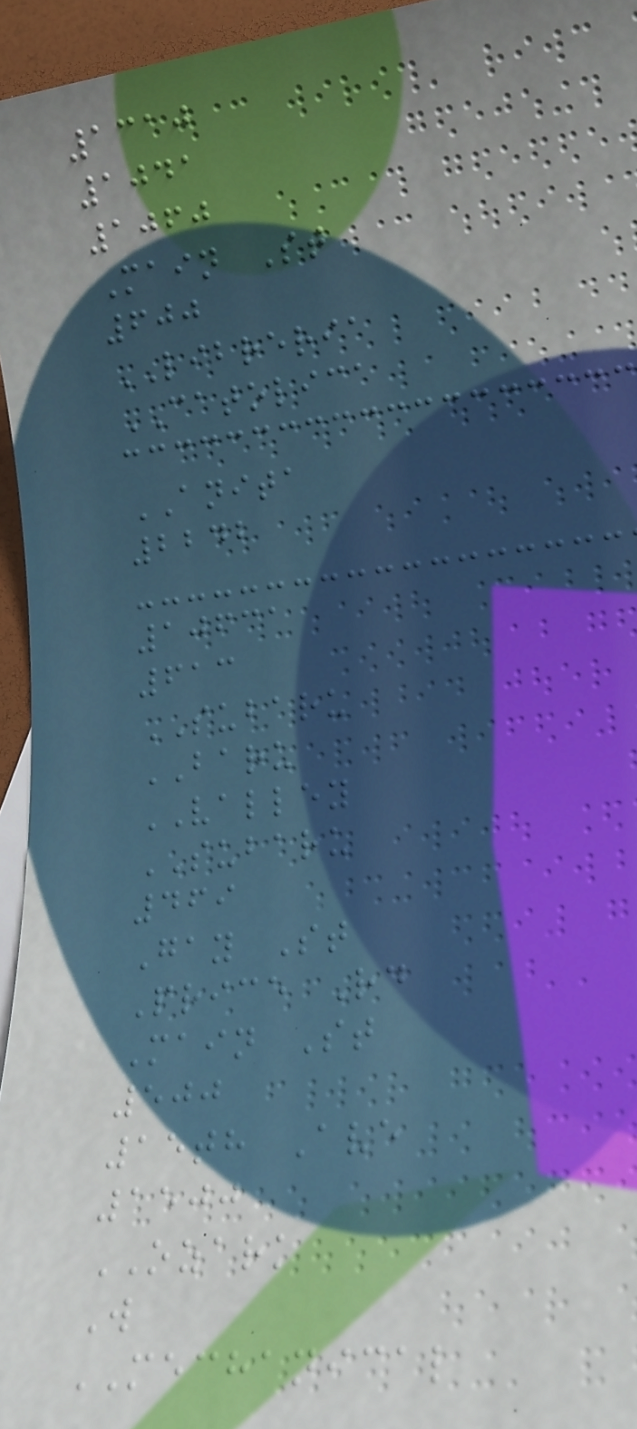1310
1041
1060
Main St
600
LIBRERIA
CATOLICA
ANITA
2242
10631
613
SUBARU
BARU
VALLEY
SUBARU
469
Gay St
Price Rd
Main St
500
15th Ave
1500
OZARK
W
MECHANICAL
